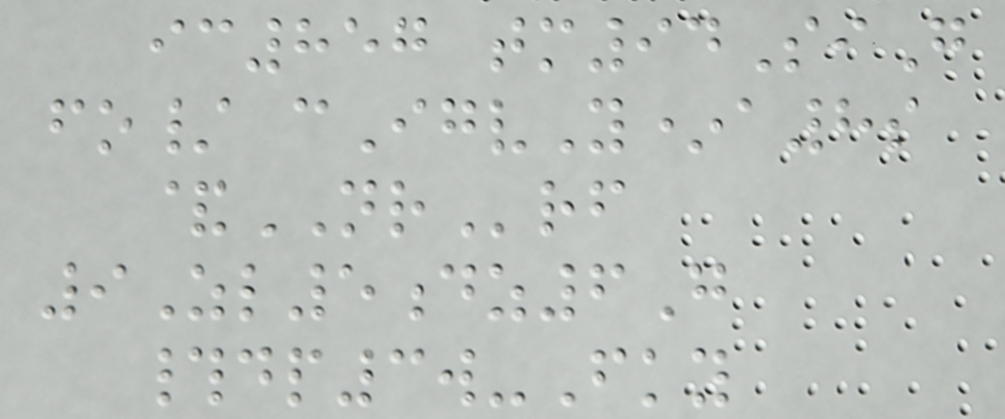ic857 tm94SiG
fo/ cIgvY*a8s
&NRrf
9Zl5dz6G
#dp3w-Fky
